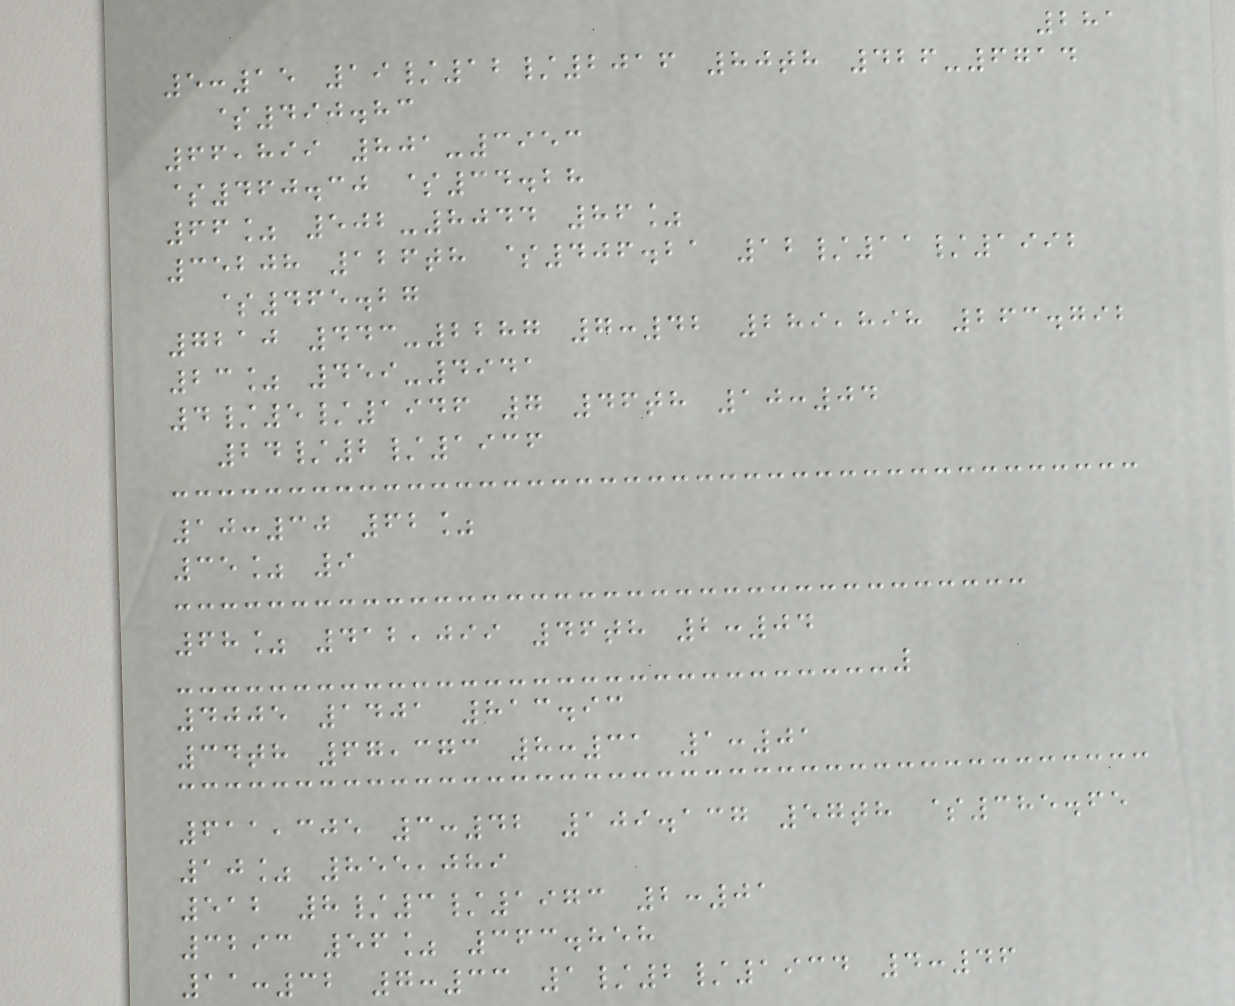281
5:15 19/12/2016 80th 426-6714
$490.83
66,899 801-3953
$460.30 $34.28
66% 502-8044 86%
35208 126th $406.21 12/11/1992
$465.27
7210 443-2287 7:42 289,898 263.792
23% 459-4941
4/5/1946 7 46th 10:04
24/2/1936
10:30 62%
35% 9
68% 412,099 46th 2:04
4005 1401 813.93
34th 67,373 8:31 1:01
611,305 3:42 109.137 57th $385.65
10% 855,089
512 8/3/1973 2:01
3293 56% 363.858
11:32 7:33 1/2/1934 4:46
